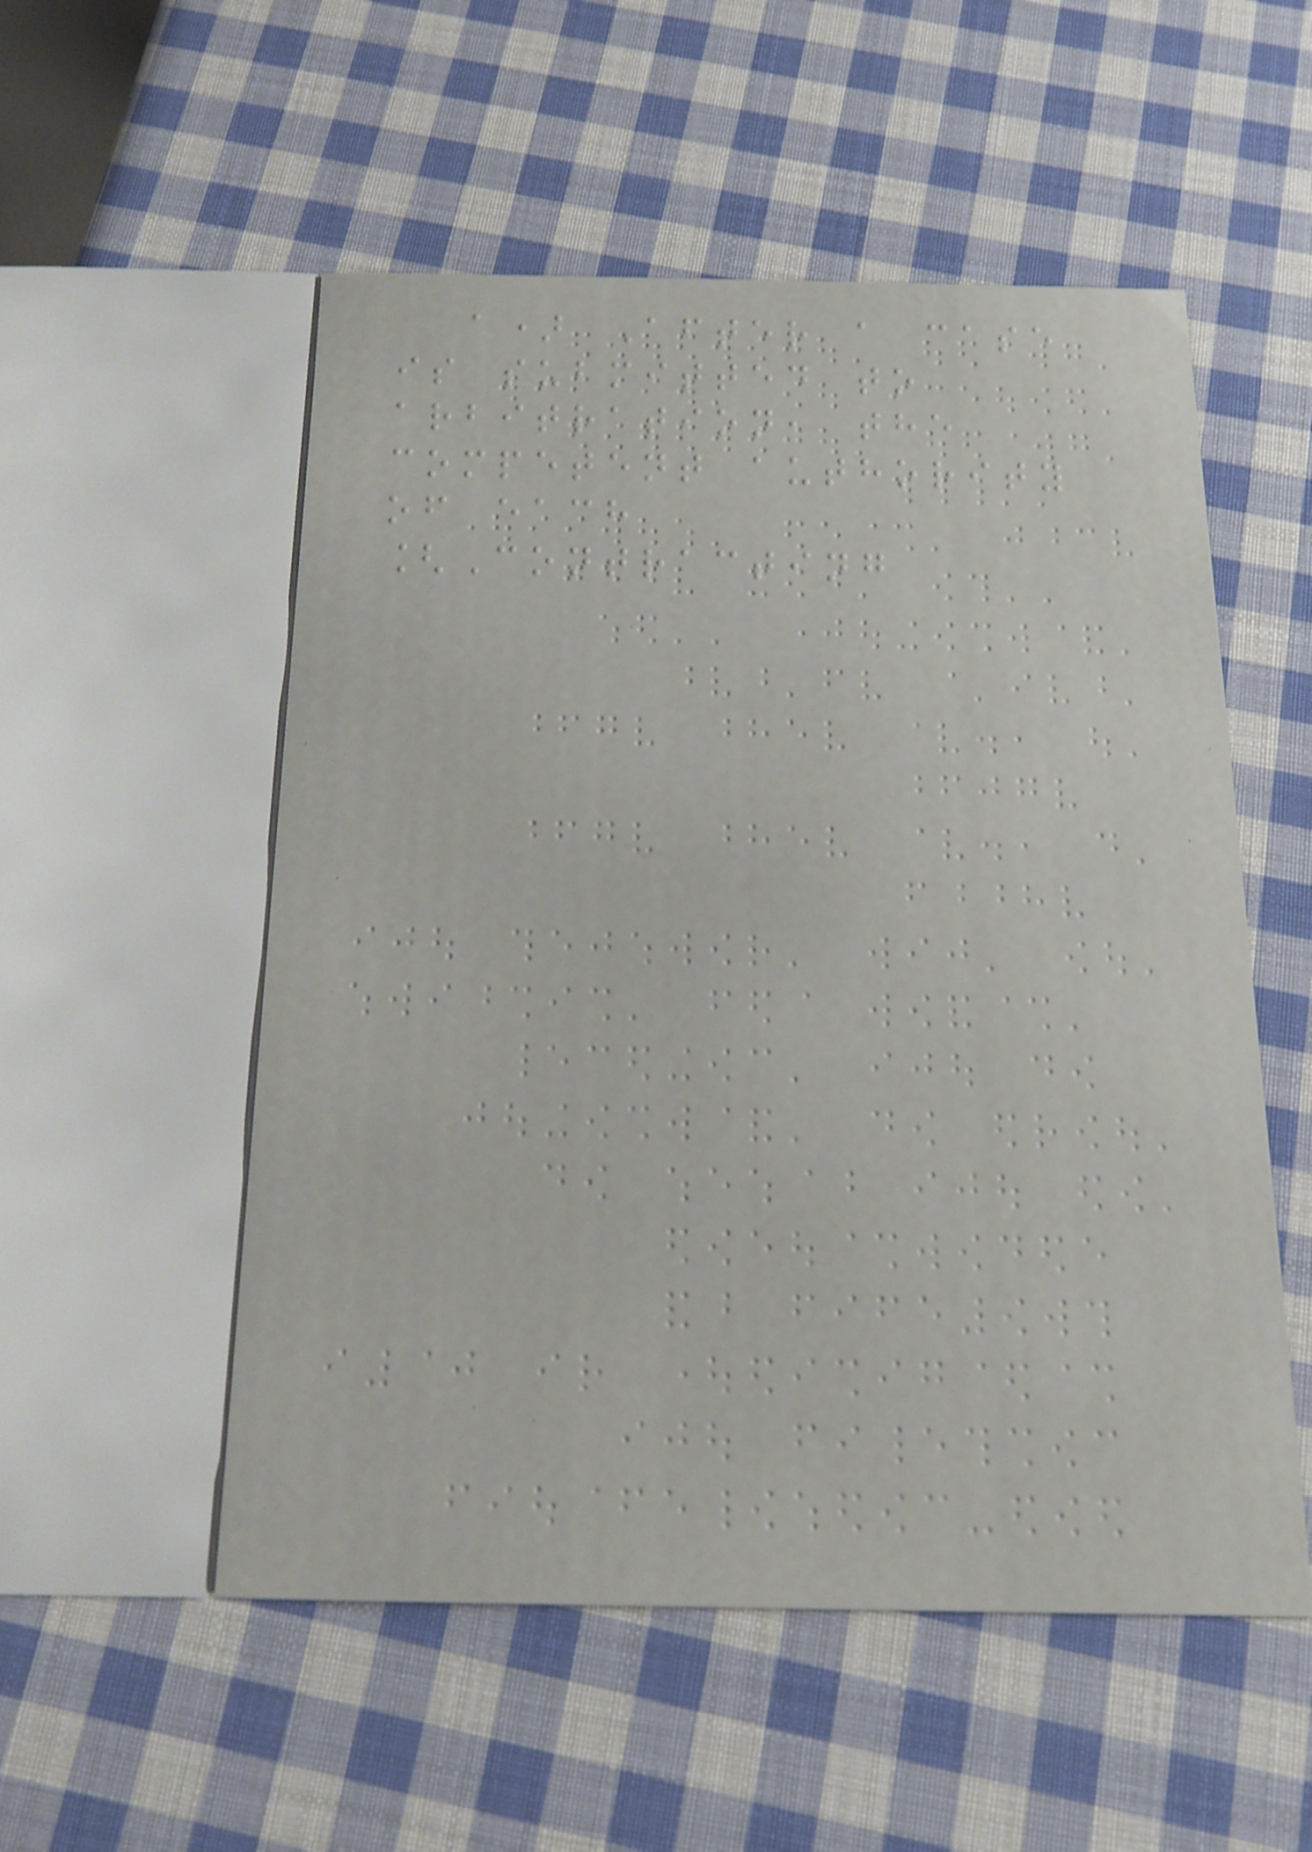a) After a case
is submitted to
arbitration, the
competent authority
of each
[Contracting
